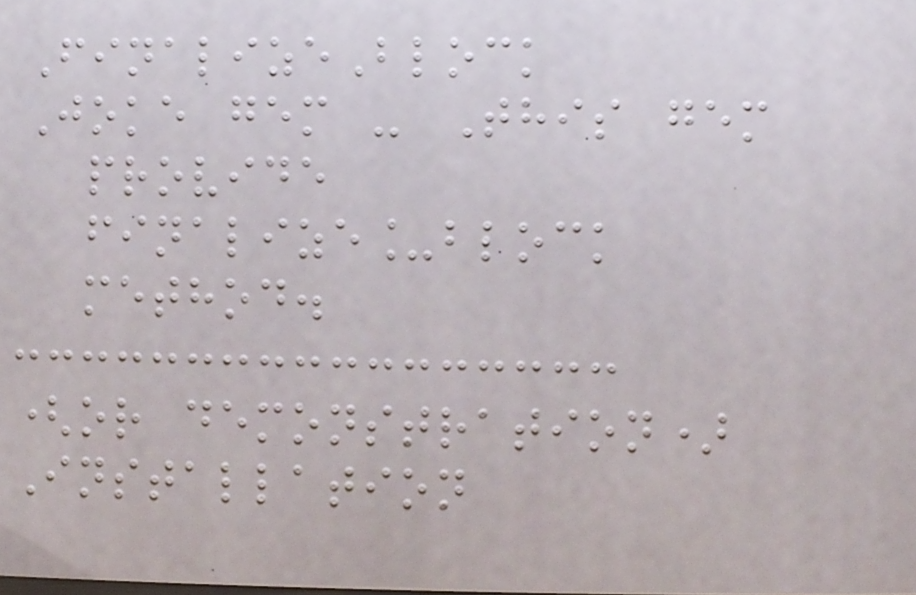FinalizeBlock
Joke gem - This gem
provide
finalize_block
method.
(or demonstration)
Installation
